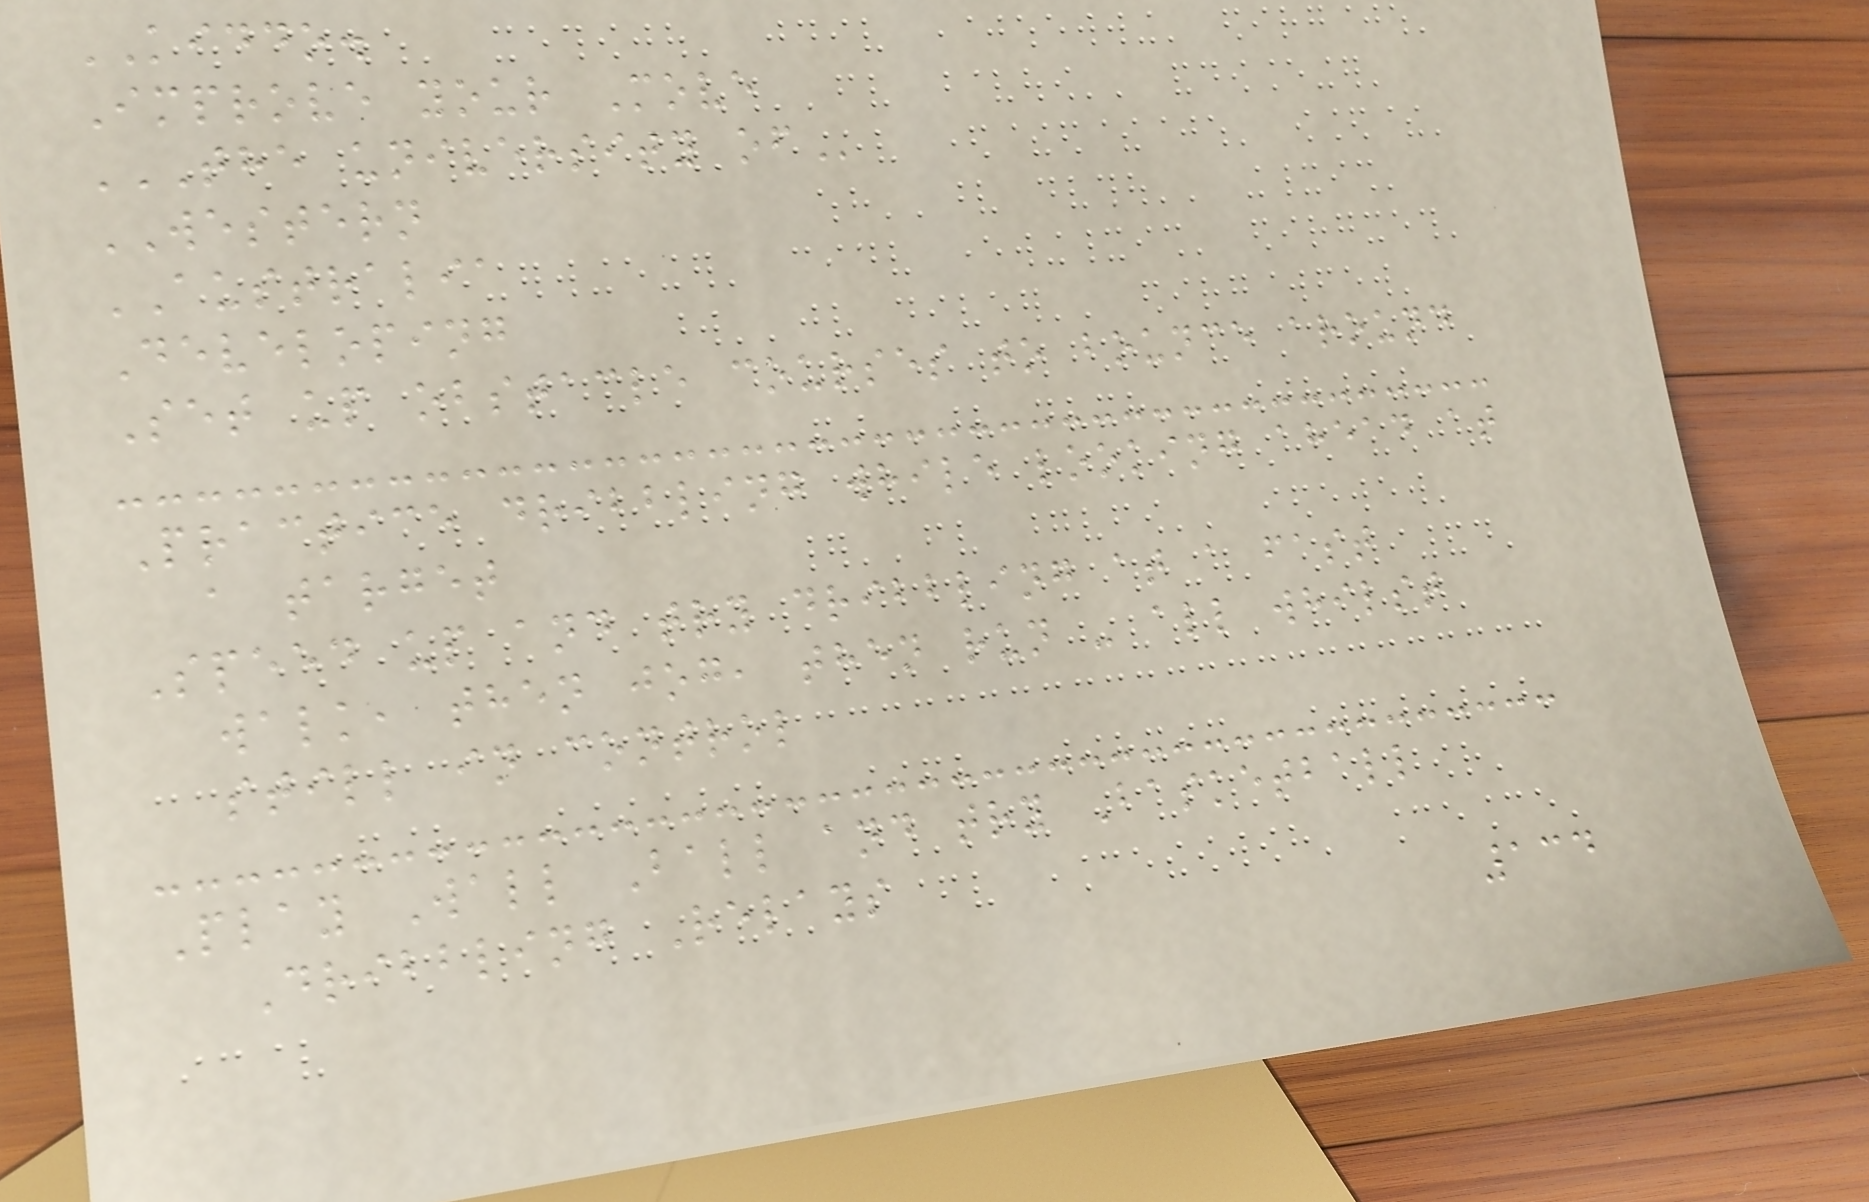KIDDO.
Improve your Move
THE UNIVERSITY OF
WESTERN
AUSTRALIA
Developing
Set up obstacle courses to bounce around
Practice dribbling while looking ahead at
a target
Speed up and try dribbling at a fast
walk, then jog, then run - all whilst
still in control
Play Wall Ball and try Basketball
Dribbling Relays
134
